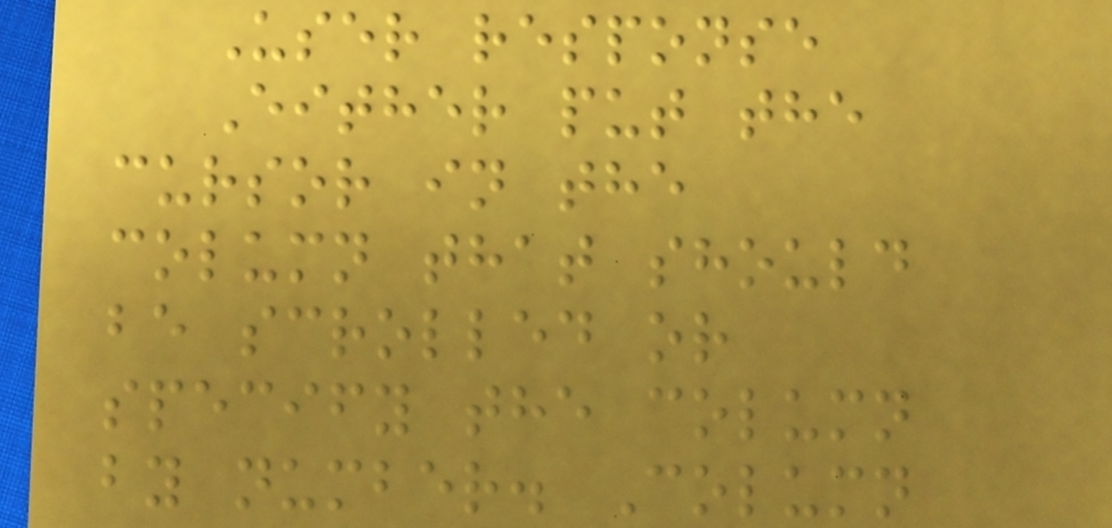User response
Either put the
cursor in the
column that should
be scrolled or
specify the column
by number. Column
